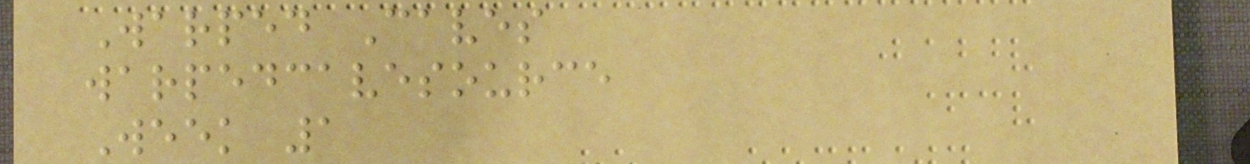Warped Caves
warpedcavesource
Week 1
